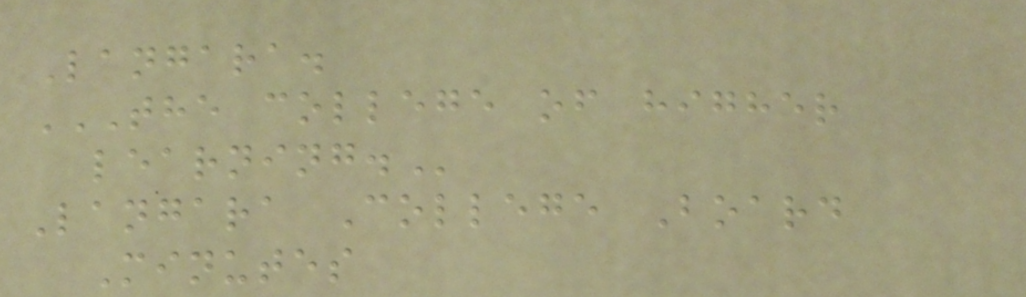Langara.
THE COLLEGE OF HIGHER
LEARNING.
Langara College Board
Minutes
